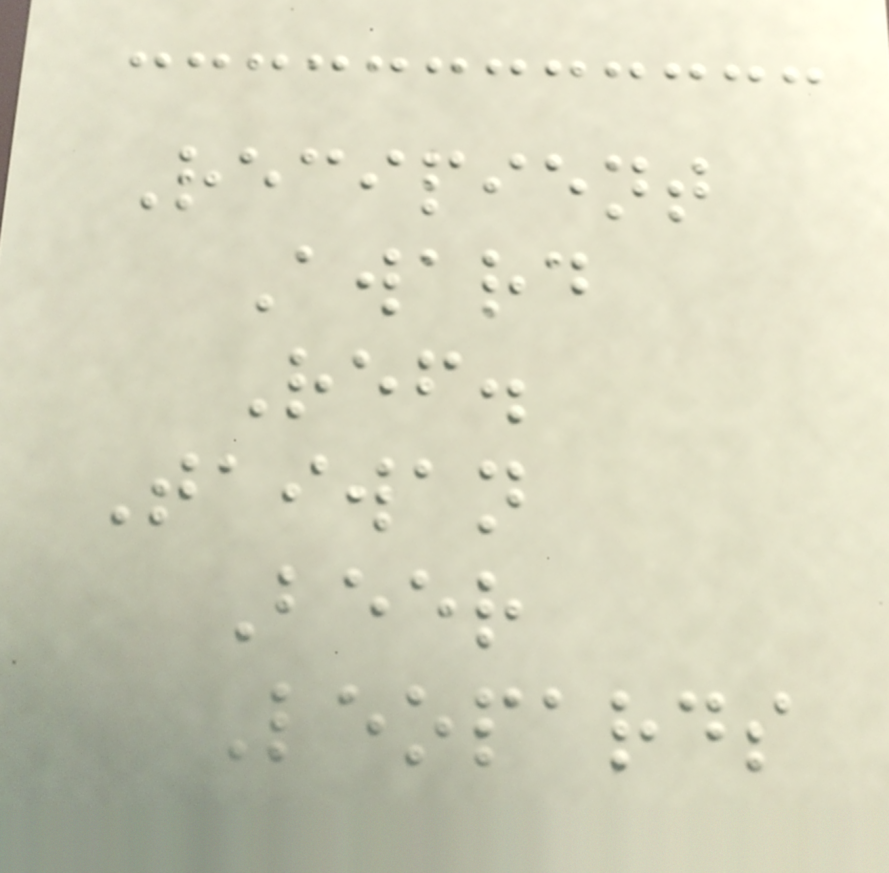Recipient
Award
Ref.
Taiwan
Beer
Leopards
